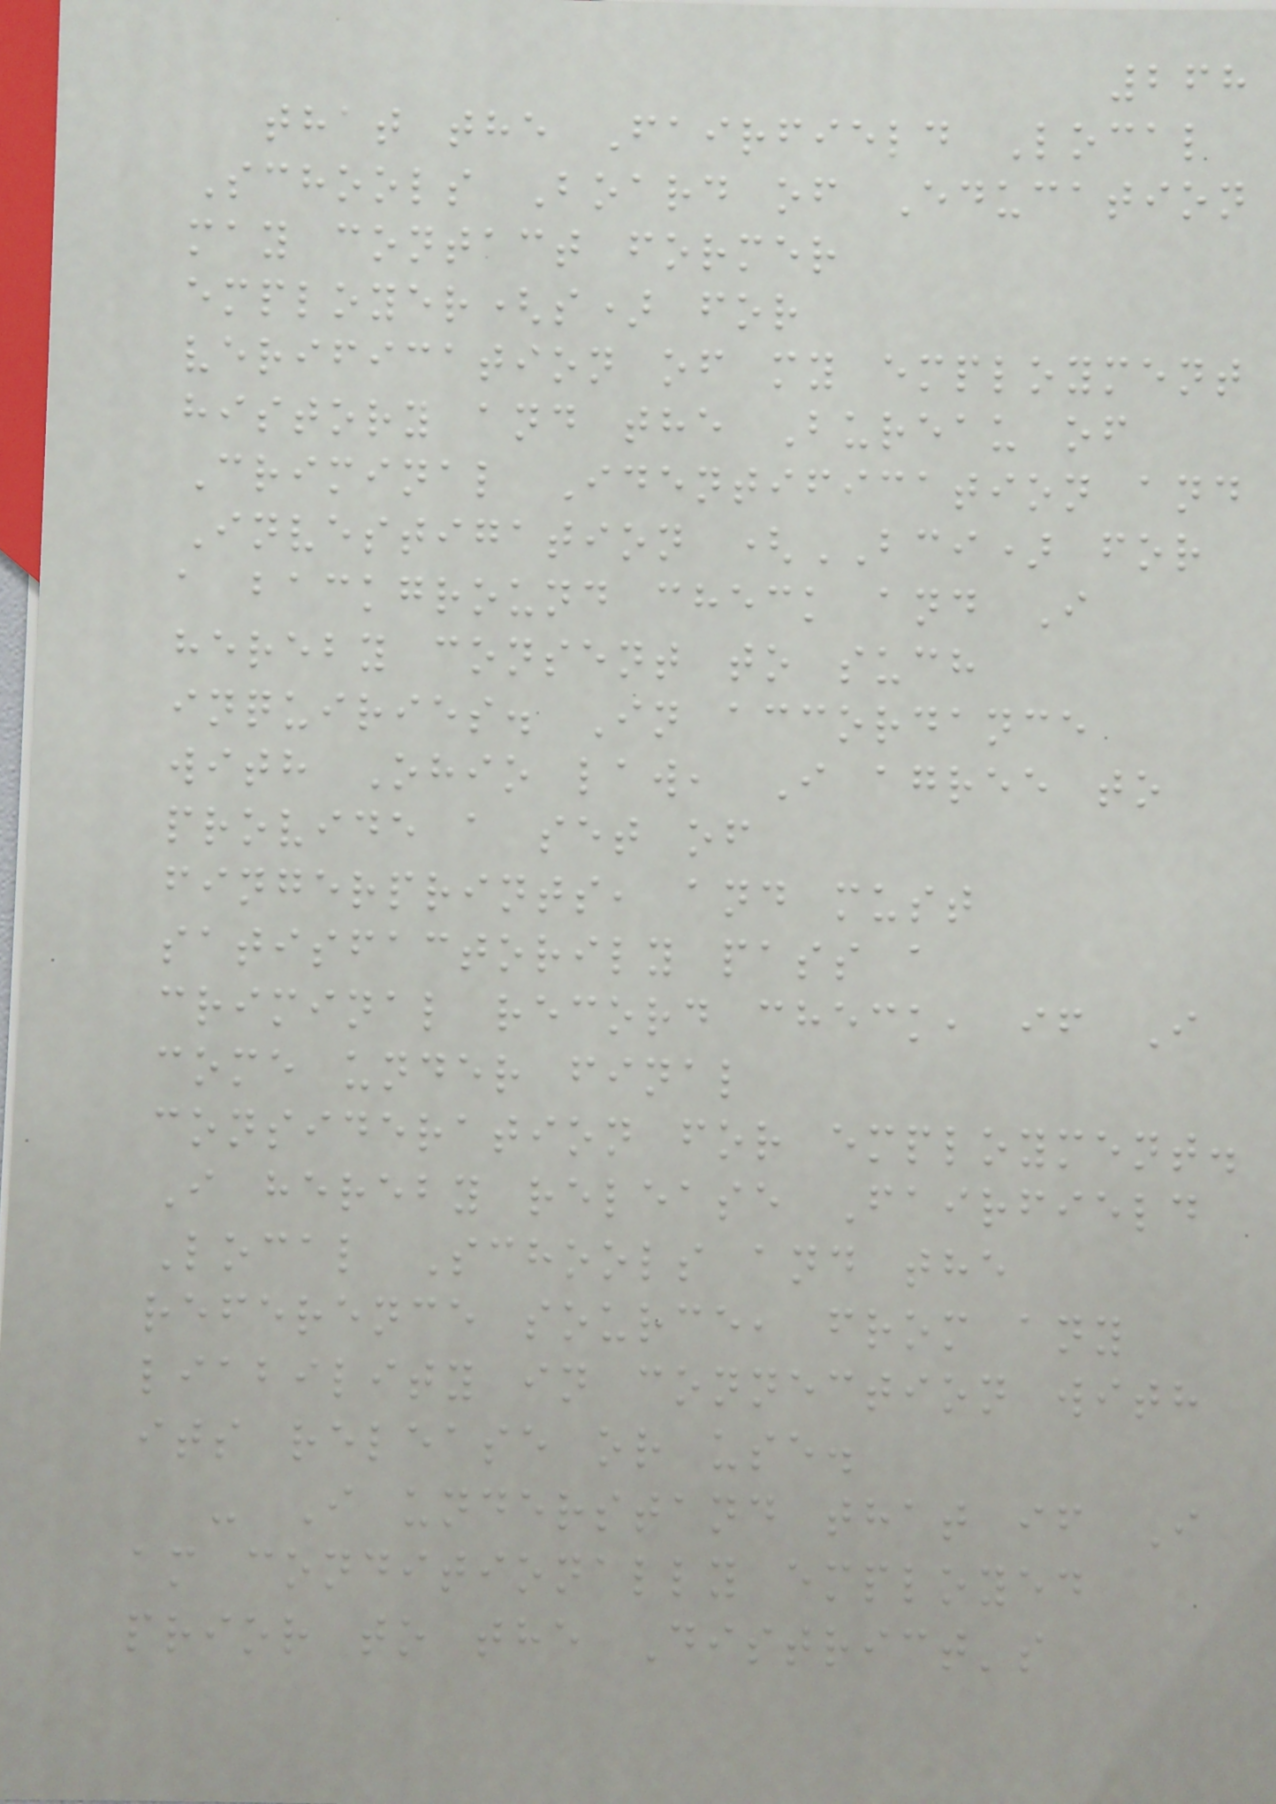268
that the Fairfield Local
Schools Board of Education
may contact former
employer(s) for
verification of my employment
history and the Bureau of
Criminal Identification and
Investigation (BCI) for
a background check and I
hereby consent to such
inquiries. In accordance
with Ohio law, I agree to
provide a set of
fingerprints, and must
satisfactorily pass a
criminal record check, if I
come under final
consideration for employment.
I hereby release Fairfield
Local Schools and the
reference source, from any
liability in connection with
its release or use.
- I understand that if I
am conditionally employed
prior to the District's
